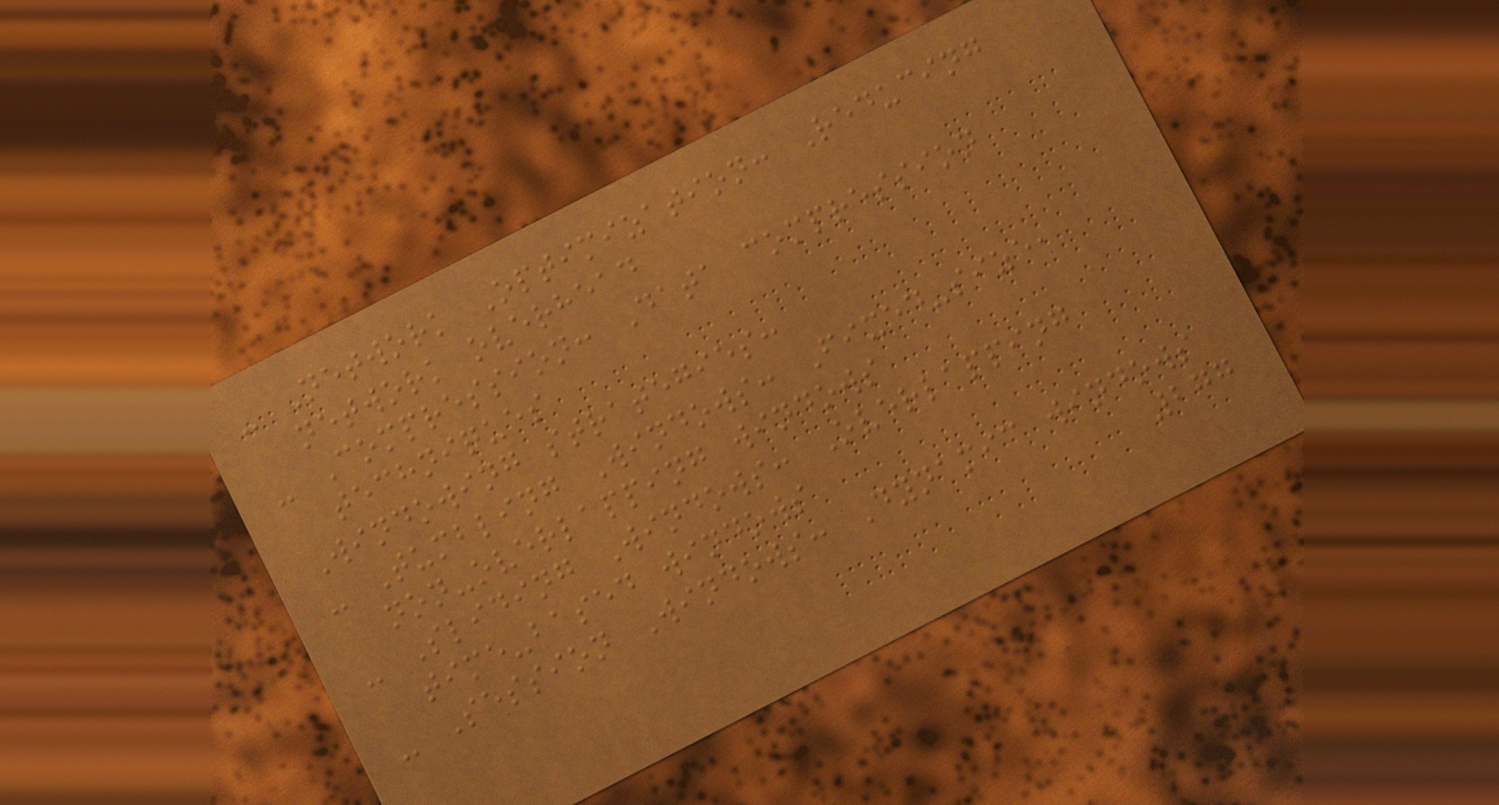- Network Optimization: Reducing
network overhead
- Compression: Data compression
techniques
Windowing strategies:
- Tumbling Windows: Fixed-size,
non-overlapping windows
- Sliding Windows: Overlapping
time-based windows
- Session Windows: Dynamic windows
277
